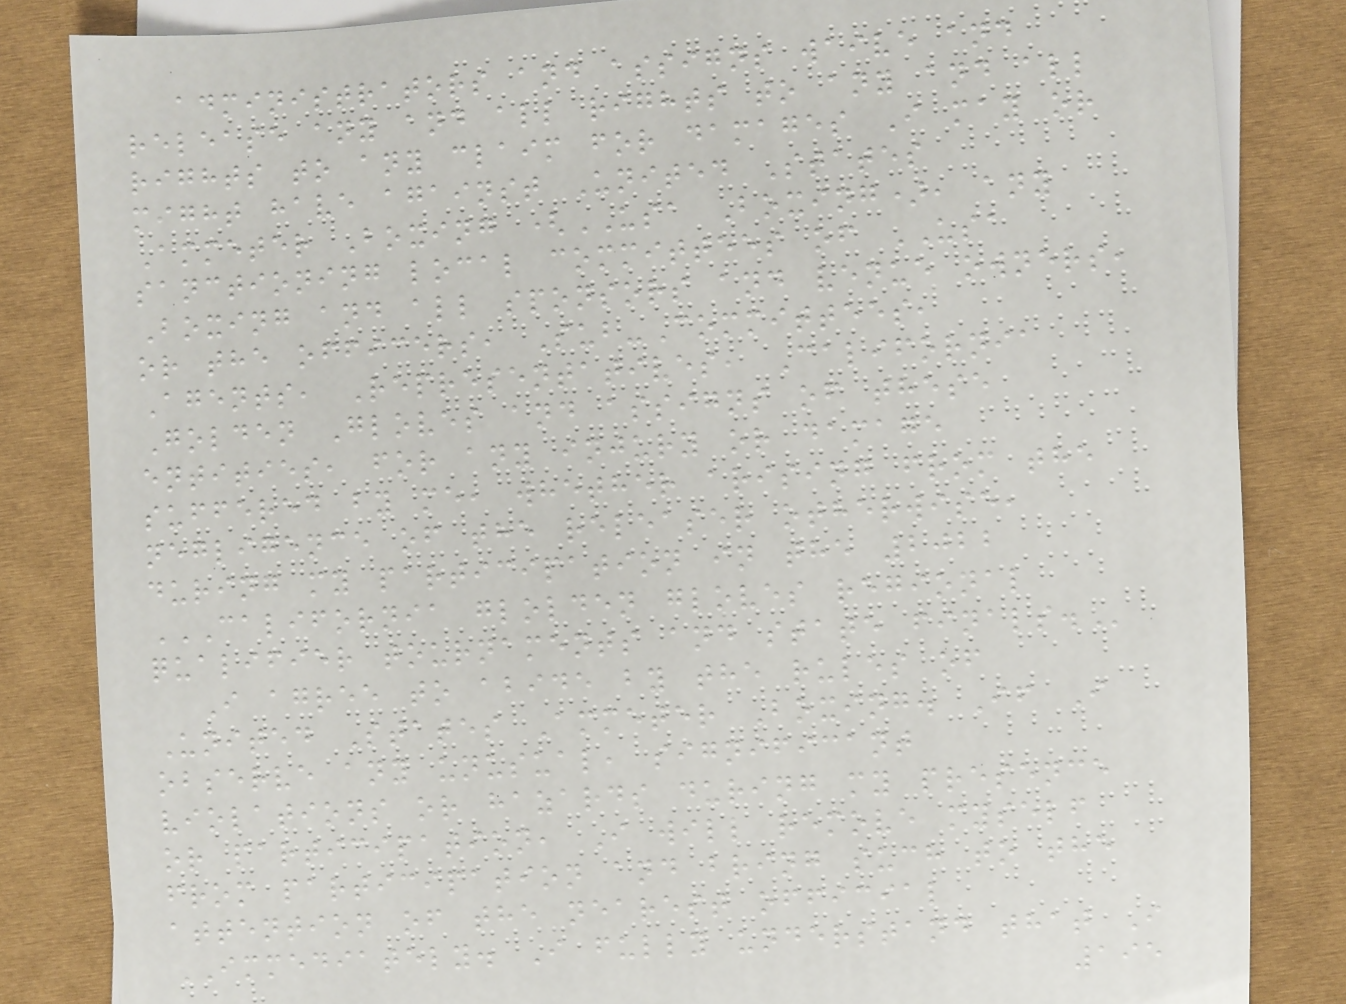administrators and assigns waive and
release any and all rights to any and all
rights to any claim for damages I may or
might have against United States
Ammeter Boxing (USA Boxing), any
sanctioning local committees of USA
Boxing and all sponsors and venue owners,
or the officers, Sub-Committees,
Agents, Representatives, California
Golden Gloves and assigns of these
entities, for any injury or damage
suffered by me, whether arising from the
negligence of the releaser otherwise,
during my participation in the 2022
CALIFORNIA GLOLDEN GLOVES REGIONAL
QUALIFIER TOURNAMENTS AND STATE FINALS.
I agree to abide by the rules of
United States Ammeter Boxing. If I
observe any unusual, significant
violations or hazards during my presence
or participation, I will remove myself
from participation and bring such to the
attention of the nearest official
IMMEDIATELY. I fully understand that I
195
